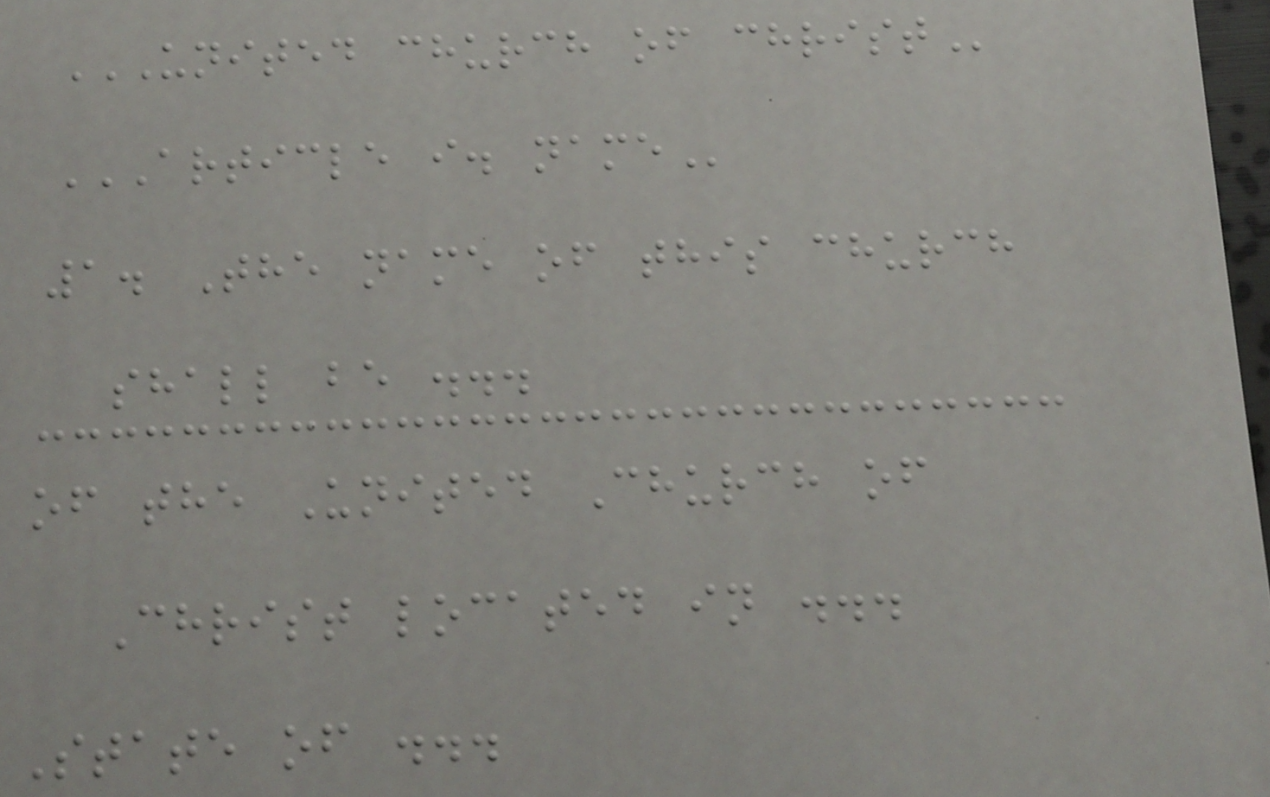UNITED CHURCH OF CHRIST
ARTICLE I. NAME
1. The name of this church
shall be ...
of the United Church of
Christ located in ...
State of ...
